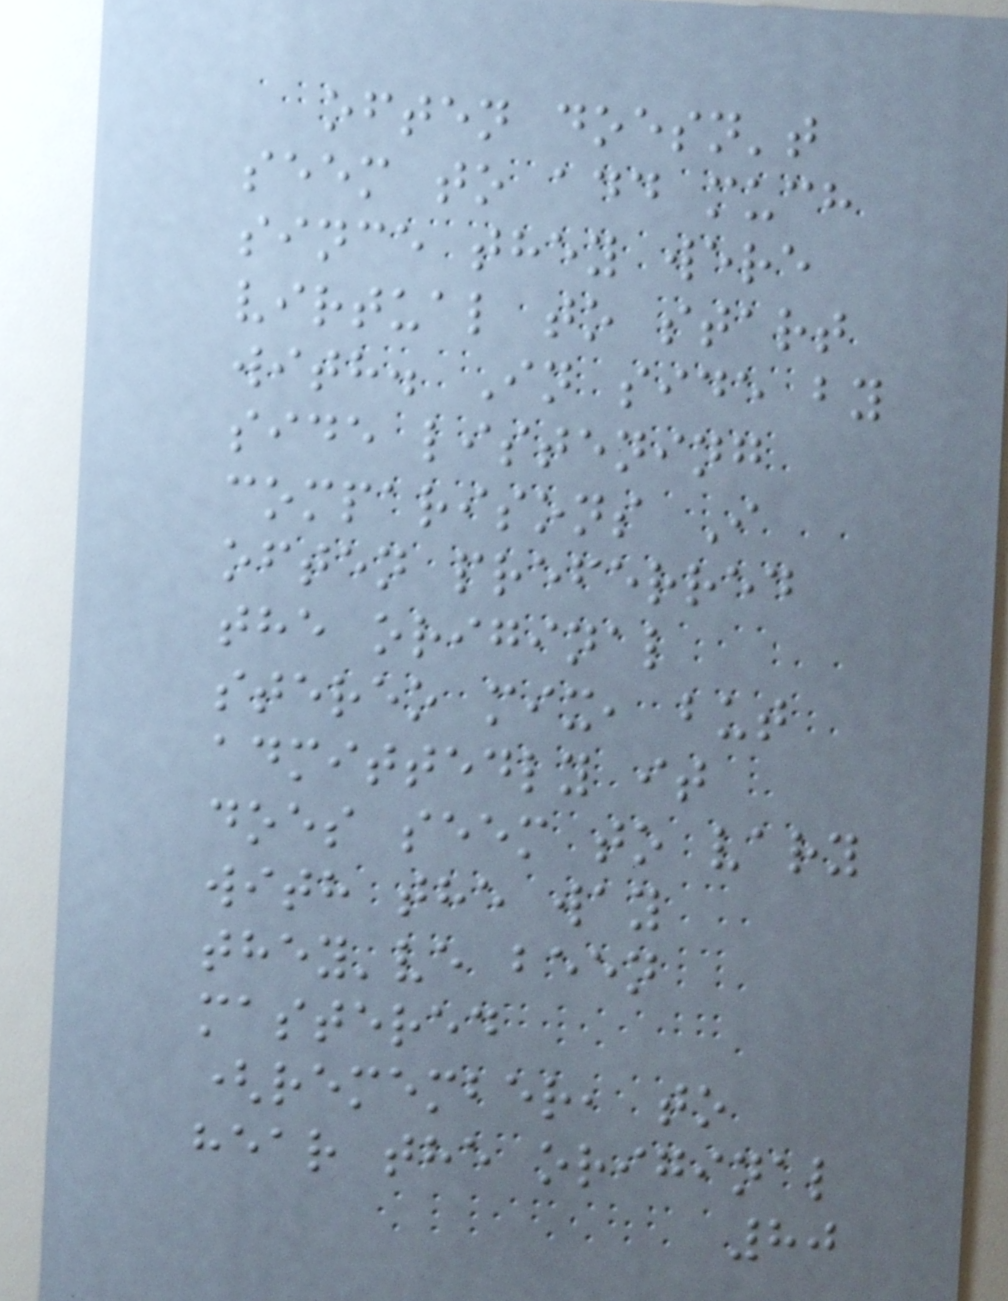often doesn't
seem to add much
since they were
virtual to start
with. In side by
side listening
comparisons I
often preferred
the original
stereo mix, but
admittedly it
does seem to vary
with the way
they've been
mastered
(remember, to
hear the original
80
